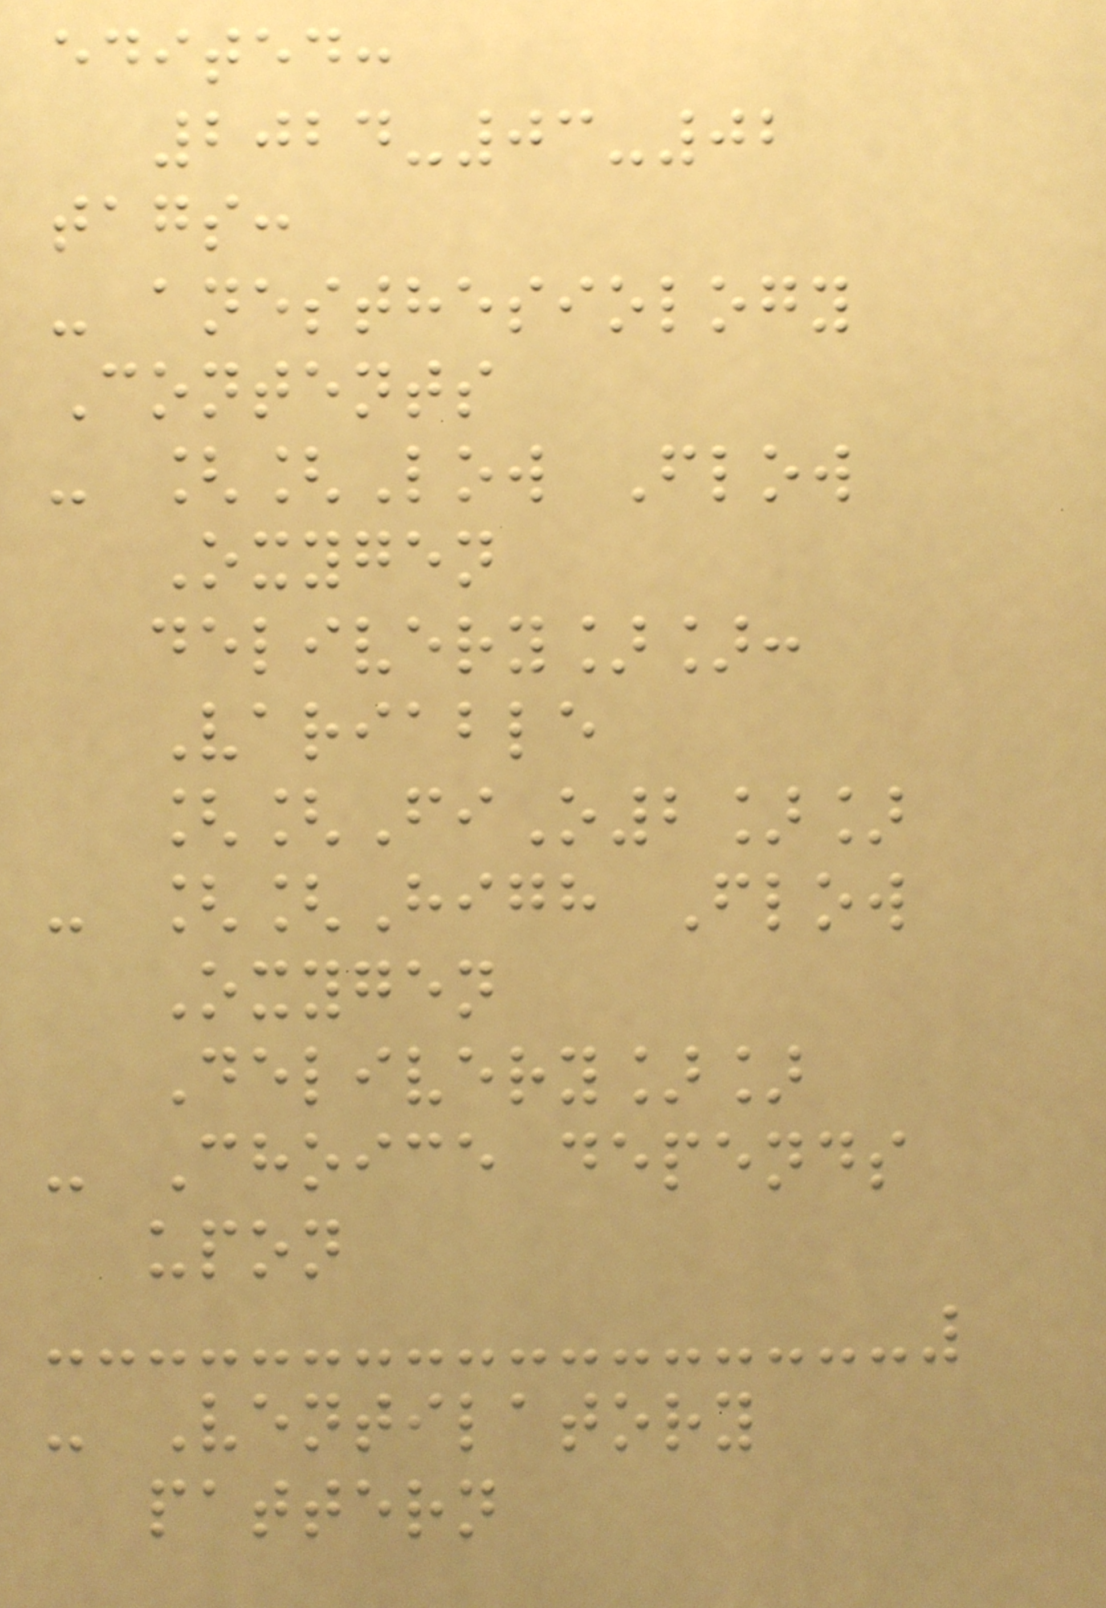edited:
2024-03-02
tags:
- anesthesiology
Contents
- [[Low Flow
Oxygen
delivery]]:
Variable
[[FiO2]]
- [[High Flow
Oxygen
Delivery]]
- Choice depends
upon
- Ventilatory
pattern
